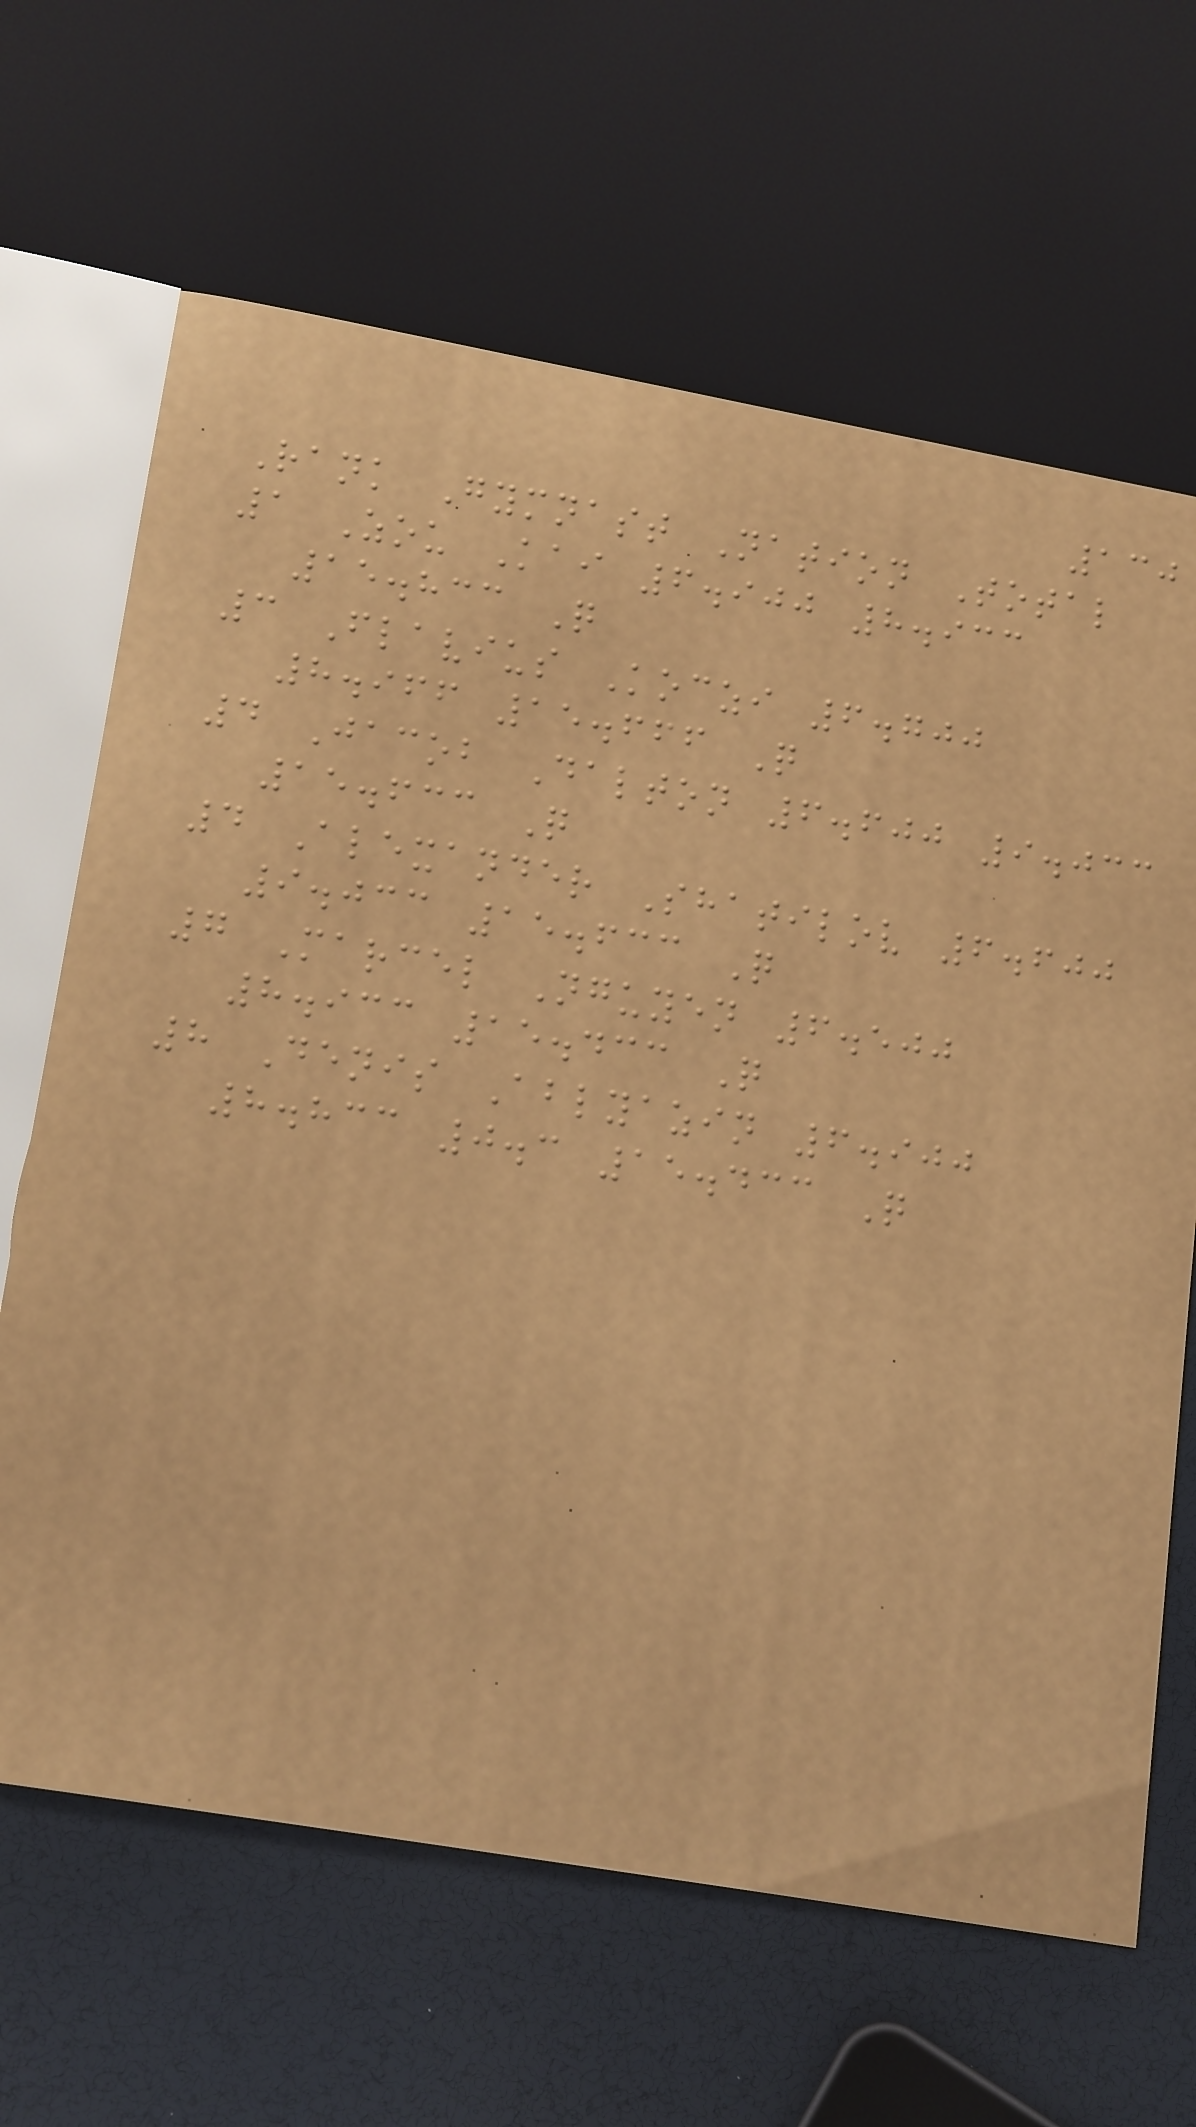130
Rank Gymnast Nation Total
1 Zou Kai 6.900 8.933
15.833 Q
3 Flavius Koczi 6.700
8.966 15.666 Q
4 Jacob Dalton 6.600 9.033
15.633 Q
4 Alexander Shatilov 6.600
9.033 15.633 Q
7 Marcel Nguyen 6.500
8.933 15.433 Q
8 Denis Ablyazin 6.900
8.833 0.3 15.433 Q
